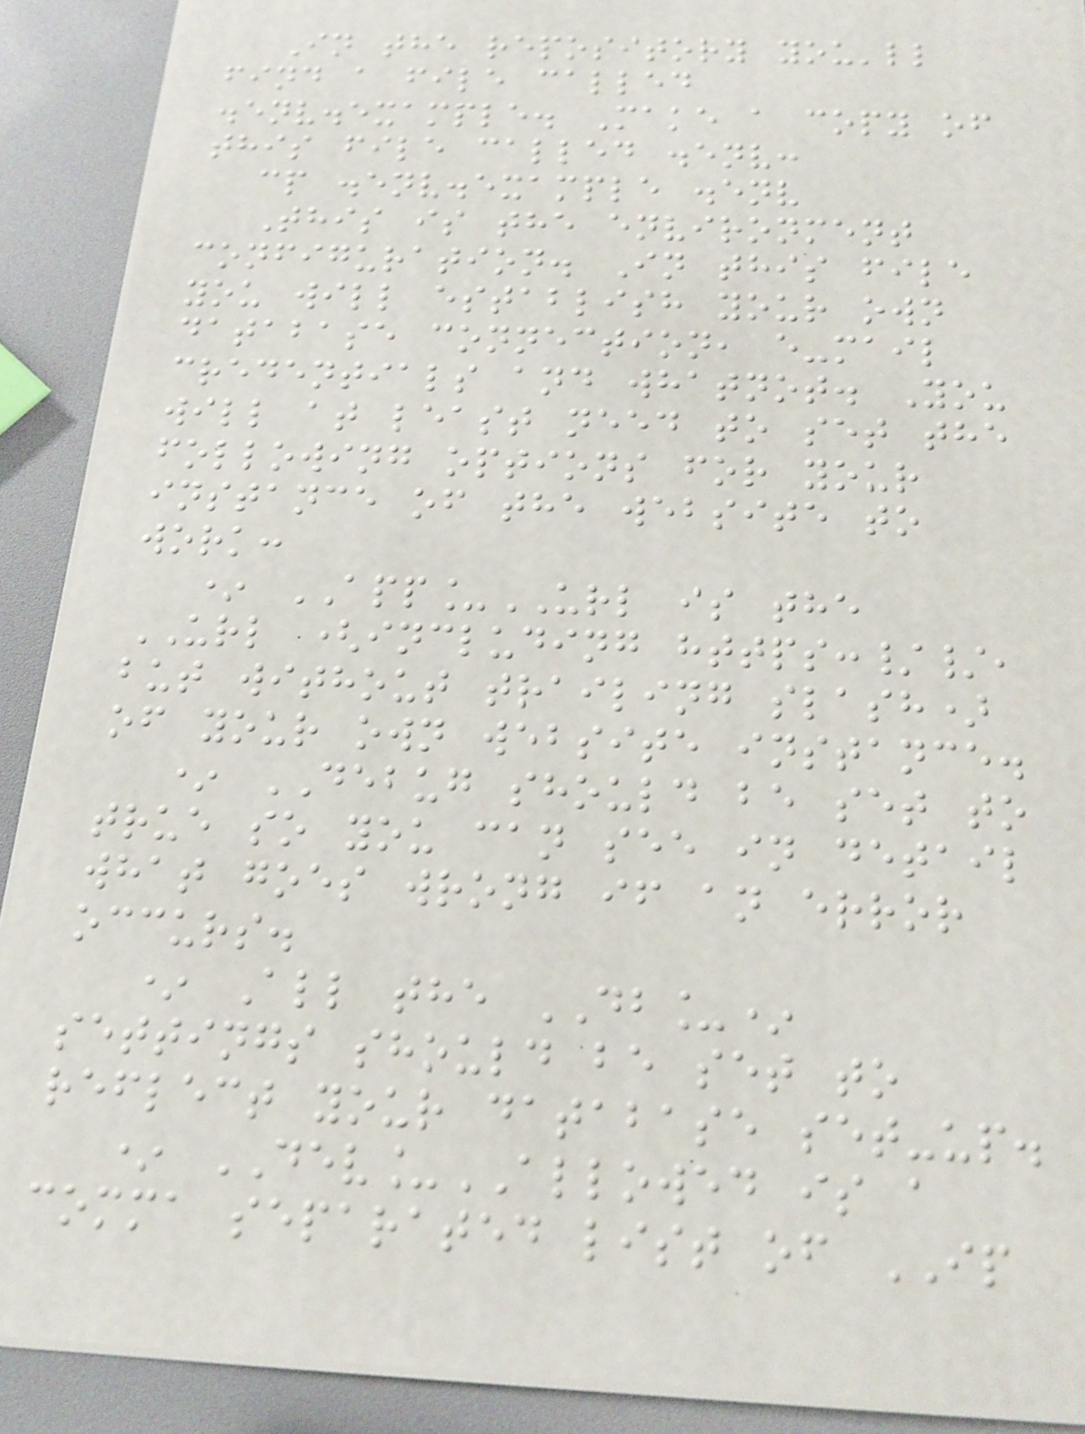In the repository you'll
find a file called
.env.example. Make a copy of
this file called .env:
cp .env.example .env
This is the environment
configuration. In this file
you will establish your own
database connection, e-mail
credentials and whatnot. You
will at least need to set the
following options for your
instance of the website to
work:
* APP_URL is the
URL (including https://,
but without trailing slash)
of your own website instance.
* DEBUG should be set to
true so you can see in detail
what goes wrong if an error
occurs.
* All the DB_*
settings should be set to
reflect your database set-up.
* DEV_ALLOWED is a
comma separated list of IP
